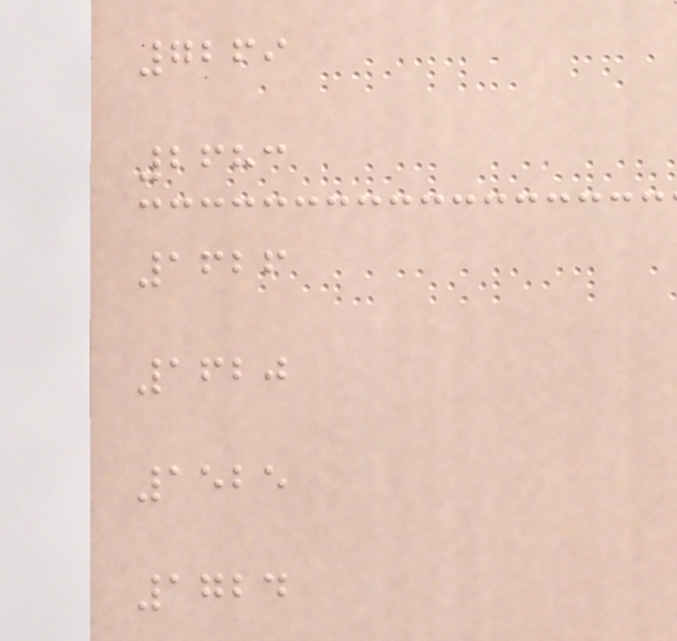7269
2683
1626
1620
1525
1724
